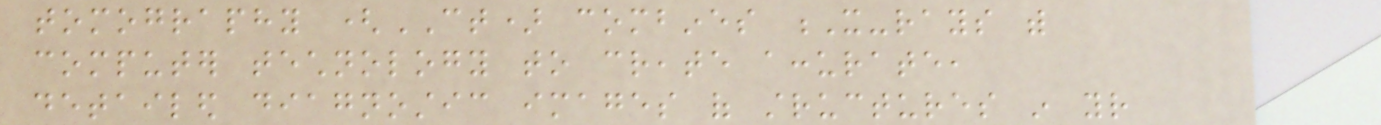tomography (CT) combines X-rays with
computer technology to create accurate,
detailed diagnostic images of structures in your
